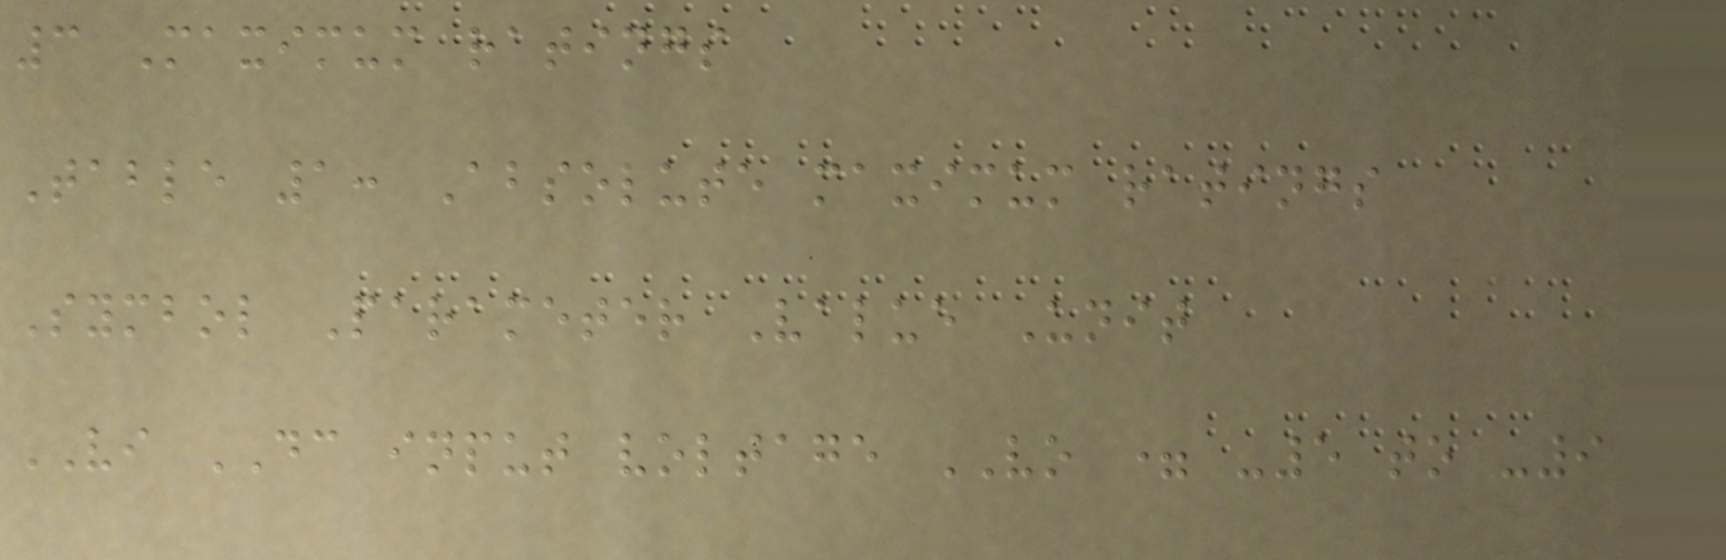3 Maximum ratings
Table 1: Absolute maximum ratings
Symbol Parameter Value Unit
VI DC input voltage VO = -5 to -9
